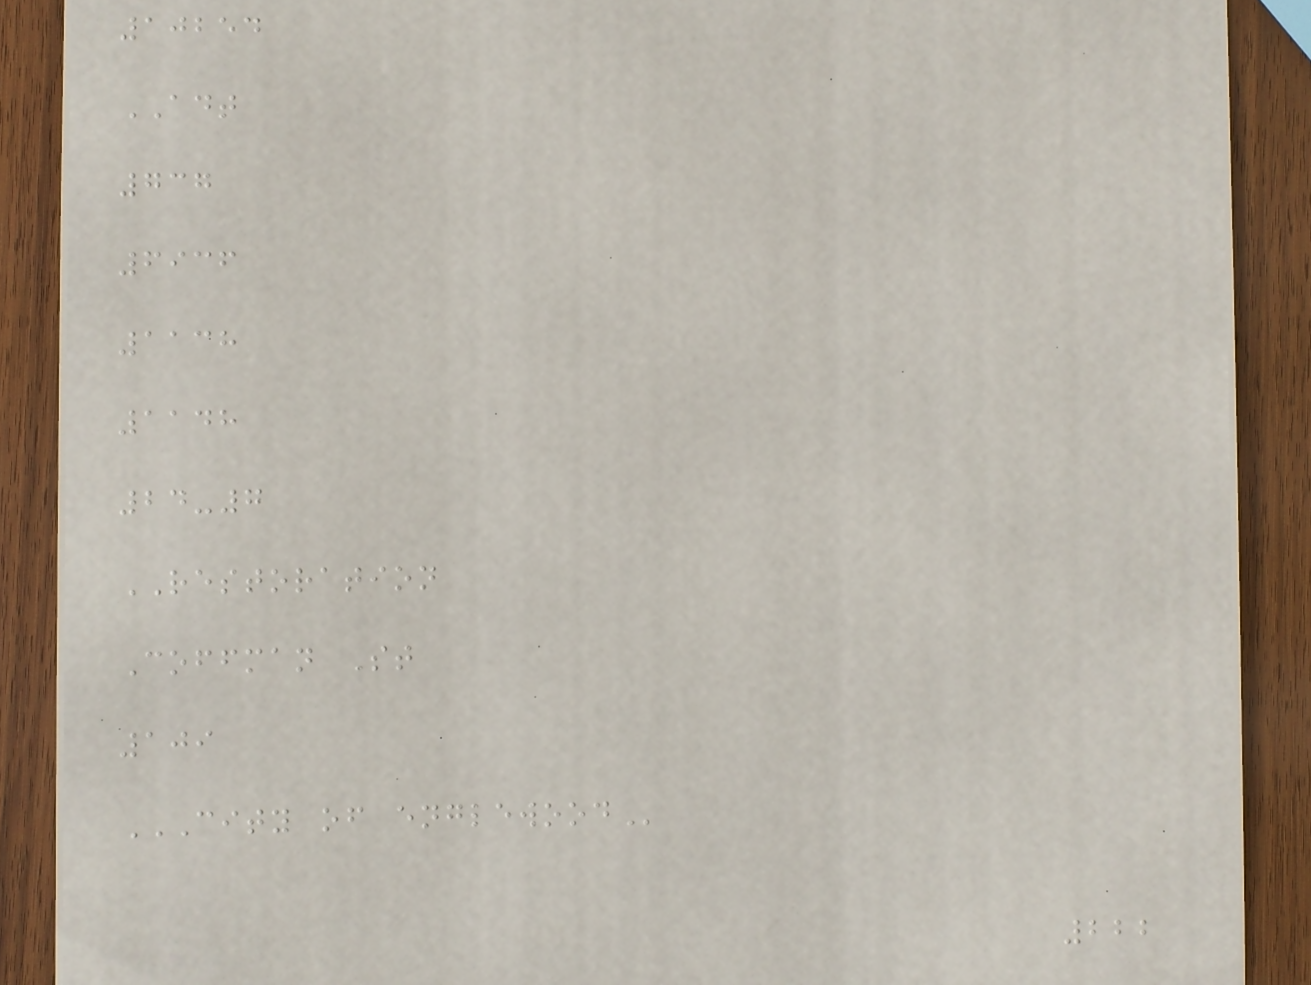10254
ADT
737
6936
1138
1148
24-7
RESTORATION
Coffman St
109
CITY OF ENGLEWOOD
222
